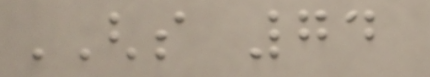GHS 74
